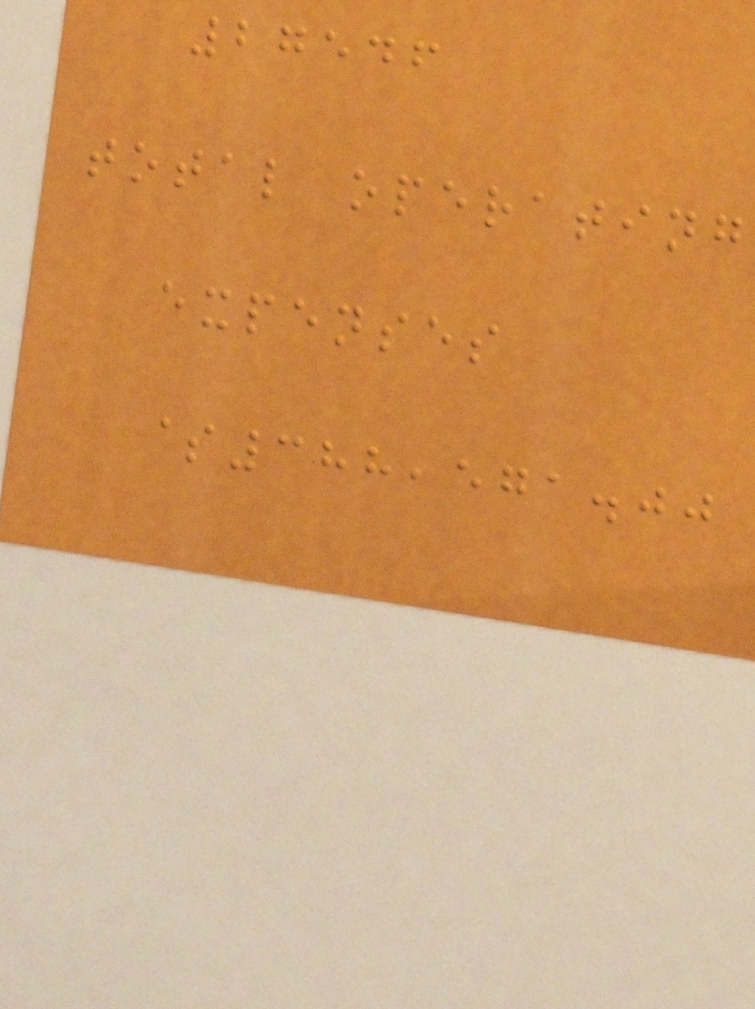27546
total operating
expenses
$388,571.00
